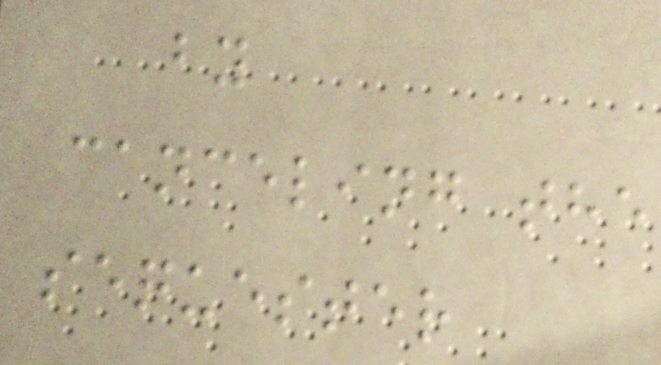by
canceling the
sequester
